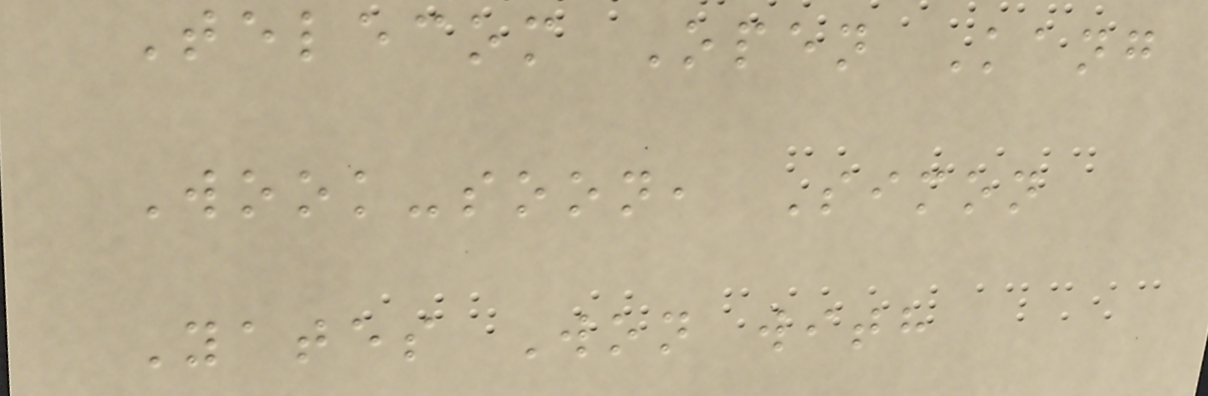Telecom Open Kang
Wook-soon, Simon
Yates Won with
